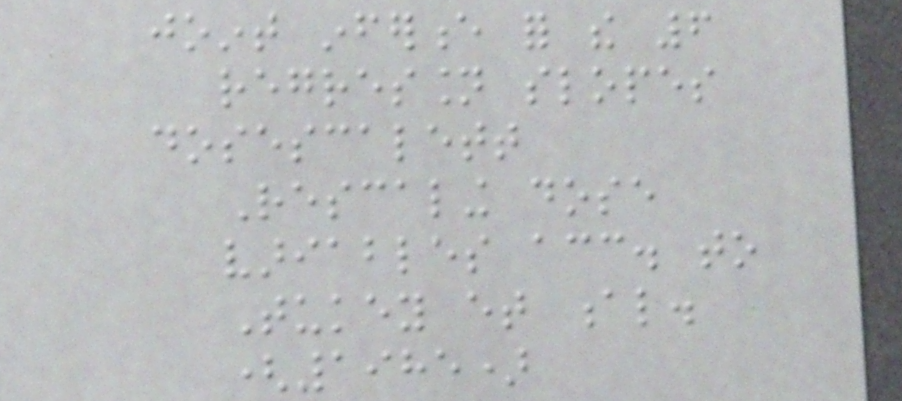joint inference for the 6
regression slopes
dosescalett
Rescaling dose
variables acc. to
Tukey et al.
(1985)
